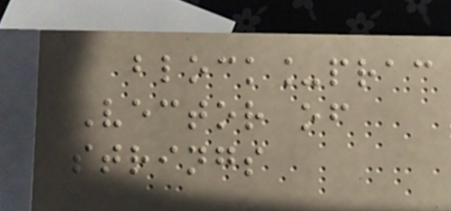block_prac
Vector of
strings
